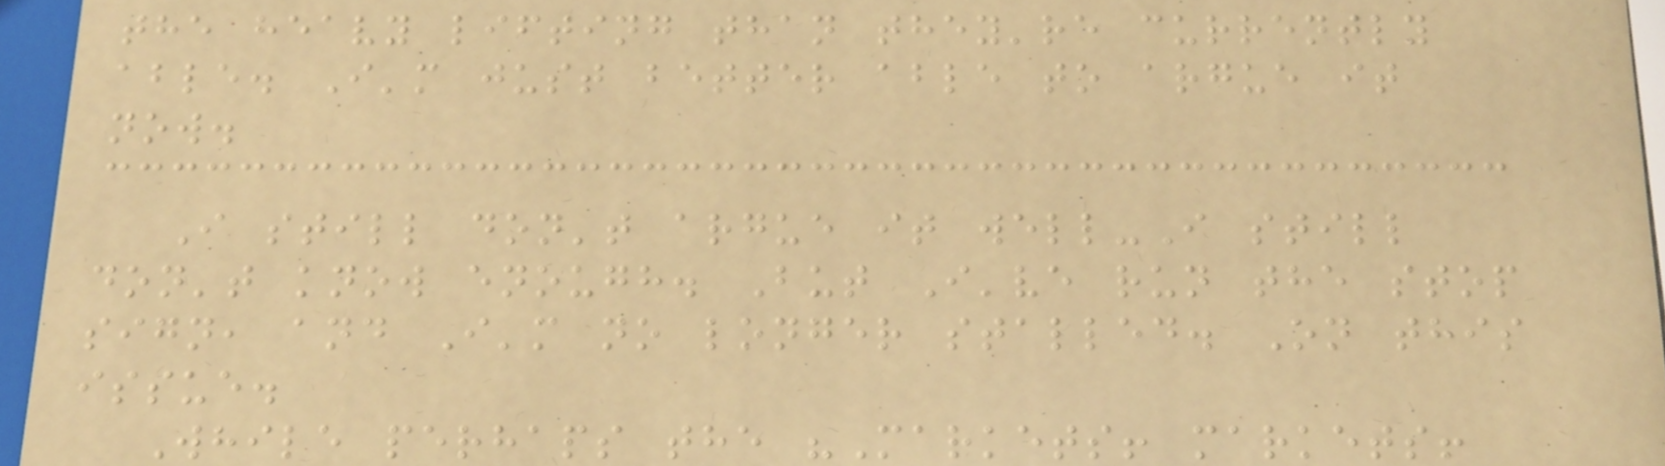the heavy lifting than they're currently
able. I'm just better able to argue it
now.
I still don't argue it well-I still
don't know enough. But I've run the stop
sign, and I'm no longer stalled. On this
issue.
While perhaps the "Markets! markets!
